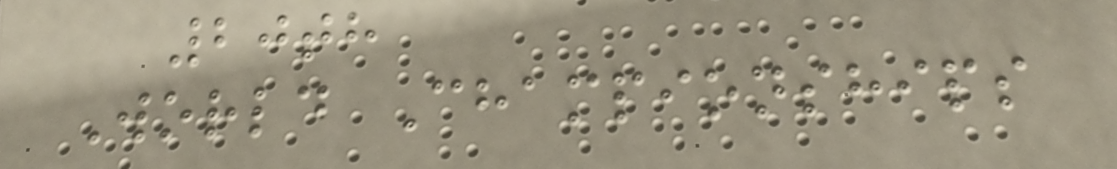20th
World Championships
